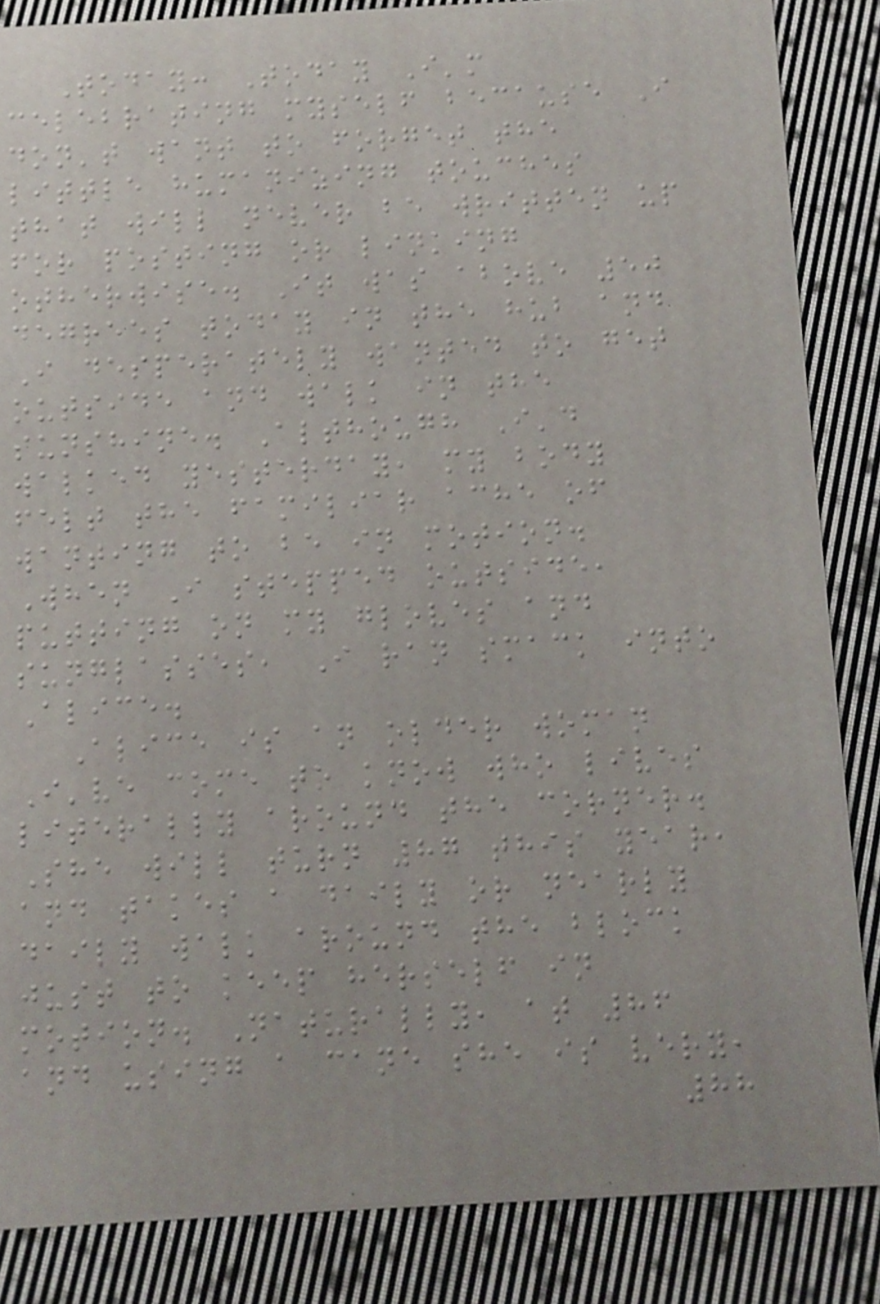Today: Today I'm
celebrating myself because I
don't want to forget the
little humanizing touches
that will never be written up
for posting or linking
otherwise. It was above 50
degrees today in the hub and
I desperately wanted to get
outside and walk in the
sunshine. Although I'd
walked yesterday, my body
felt the familiar ache of
wanting to be in motion.
When I stepped outside,
putting on my gloves and
sunglasses, I ran smack into
Alice.
Alice is an older woman
I've come to know who lives
literally around the corner.
She will turn 87 this year,
and takes a daily or nearly
daily walk around the block
just to keep herself in
motion. Naturally, at 86
and using a cane she is very,
88
